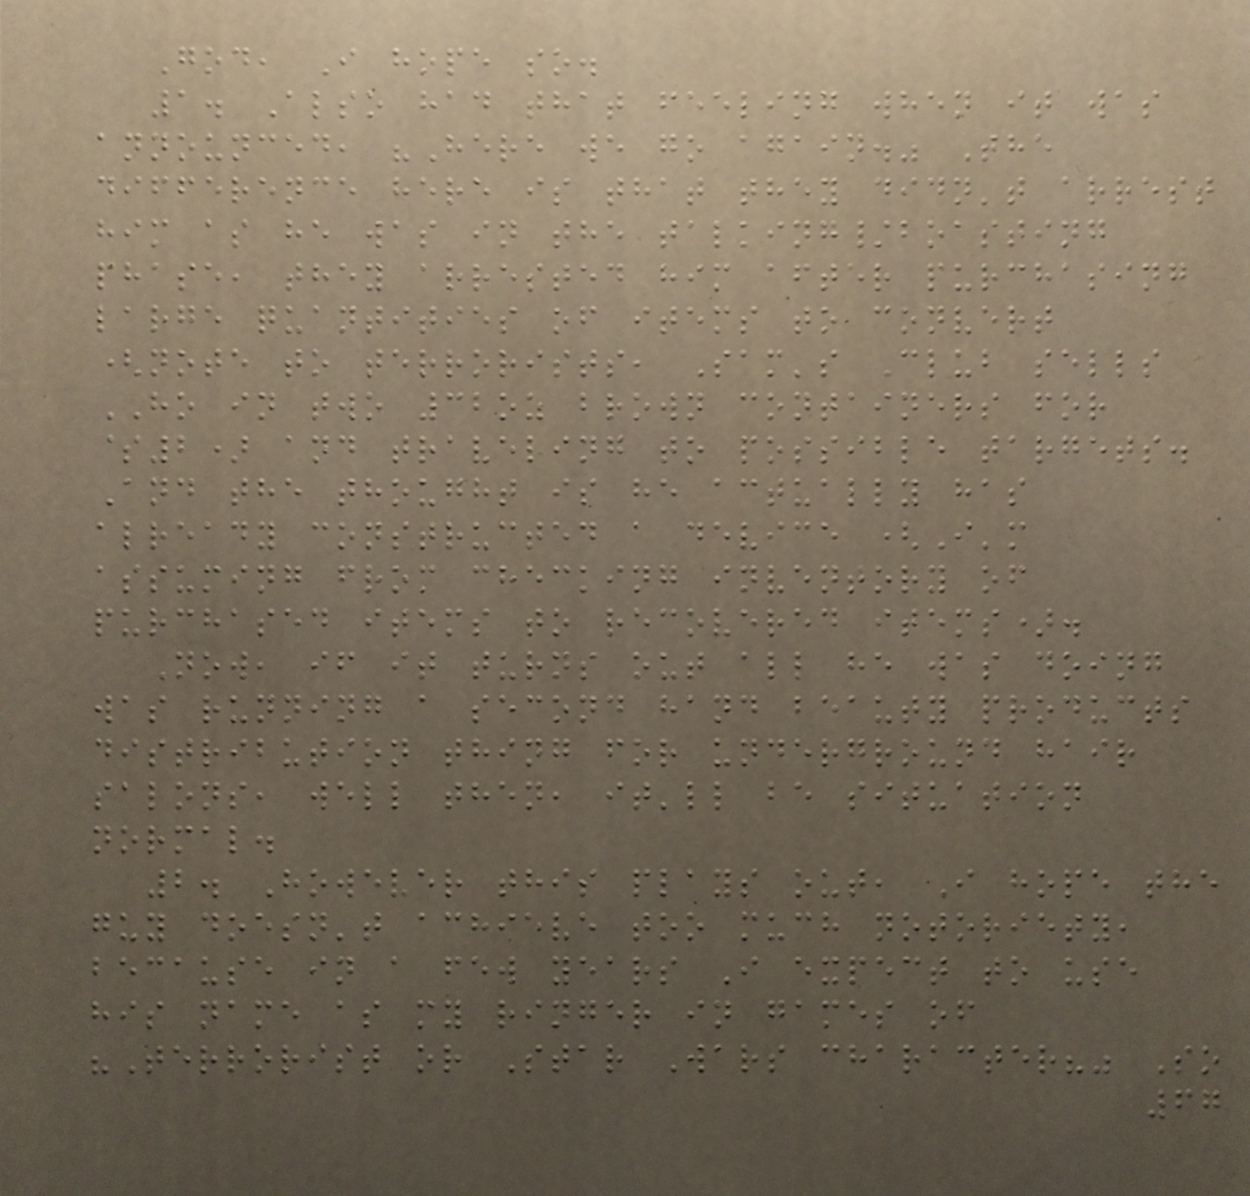God, I hope so.
1. Also had that feeling when it was
announced, "Here we go again." The
difference here is that they didn't arrest
him as he was in the talking/boasting
phase, they arrested him after purchasing
large quantities of items to convert
(note to terrorists, Sam's Club sells
HO in two 32oz brown containers for
$2) and traveling to possible targets.
And the thought is he actually has
already constructed a device (I'm
assuming from checking inventory of
purchased items to recovered items).
Now, if it turns out all he was doing
was running a second hand beauty products
distribution thing for underground hair
salons, well then, it'll be situation
normal.
2. However this plays out, I hope the
guy doesn't achieve too much notoriety,
because in a few years I expect to use
his name as my ringer in games of
"Terrorist or Star Wars character?" So
67
